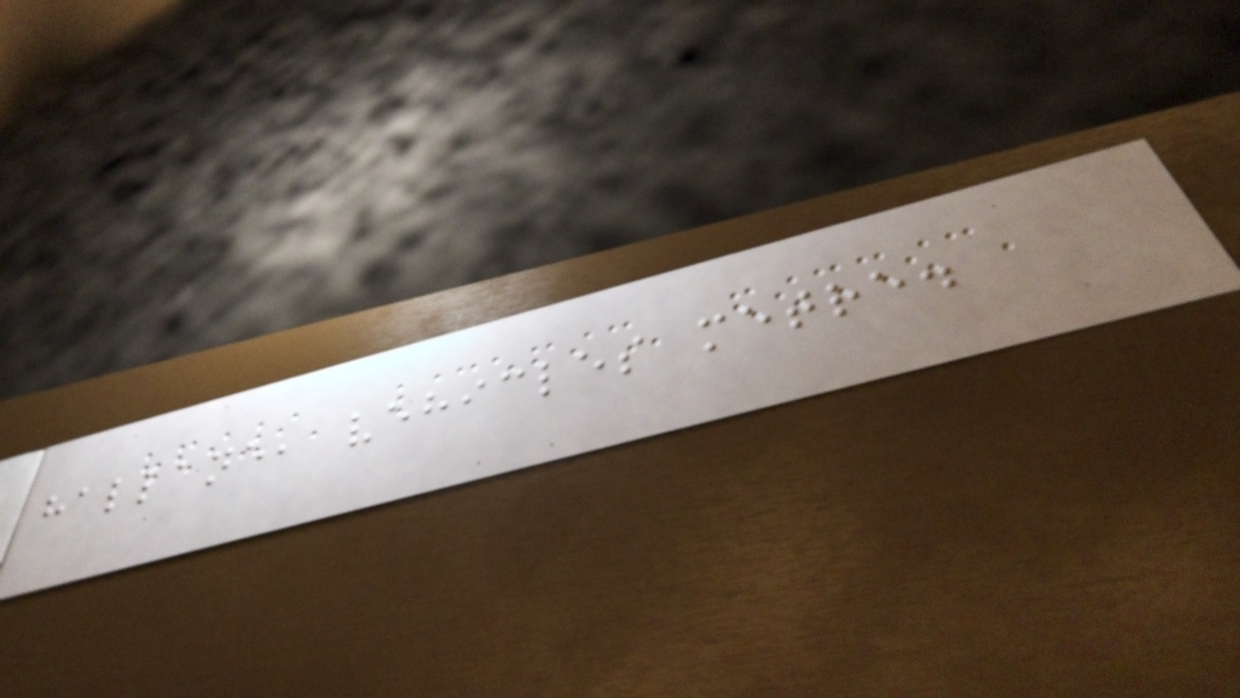hallane, vehicles metre.
